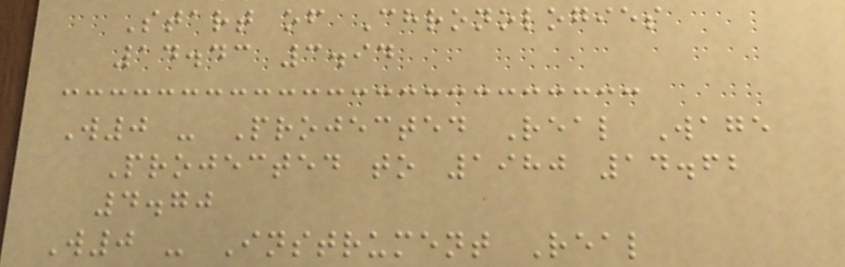Start of Chronologies
14.43 3.94
W0 - Projected Real Wage
Projected to 1980 14.62
4.70
W0 - Instrument Real
